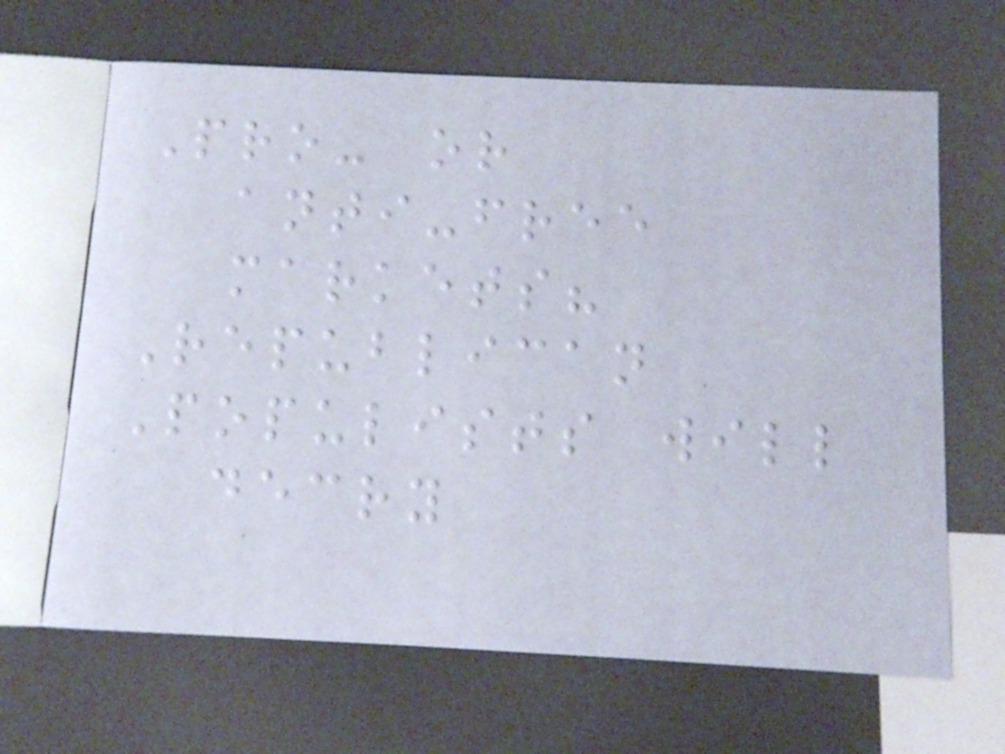Pro- or
anti-free
markets?
Republican
Populists will
decry
